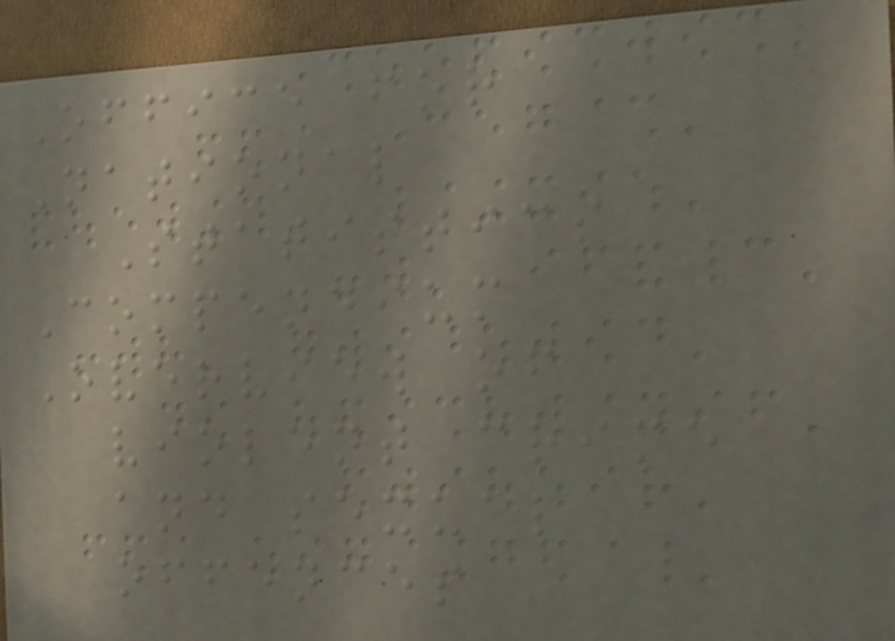Office for
National
Statistics
Compendium
Overview of
violent crime
and sexual
offences
